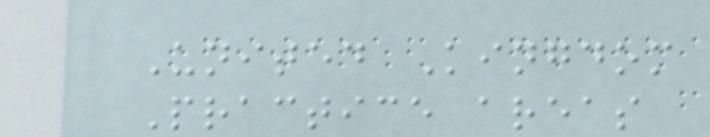United Kingdom
Practice areas
